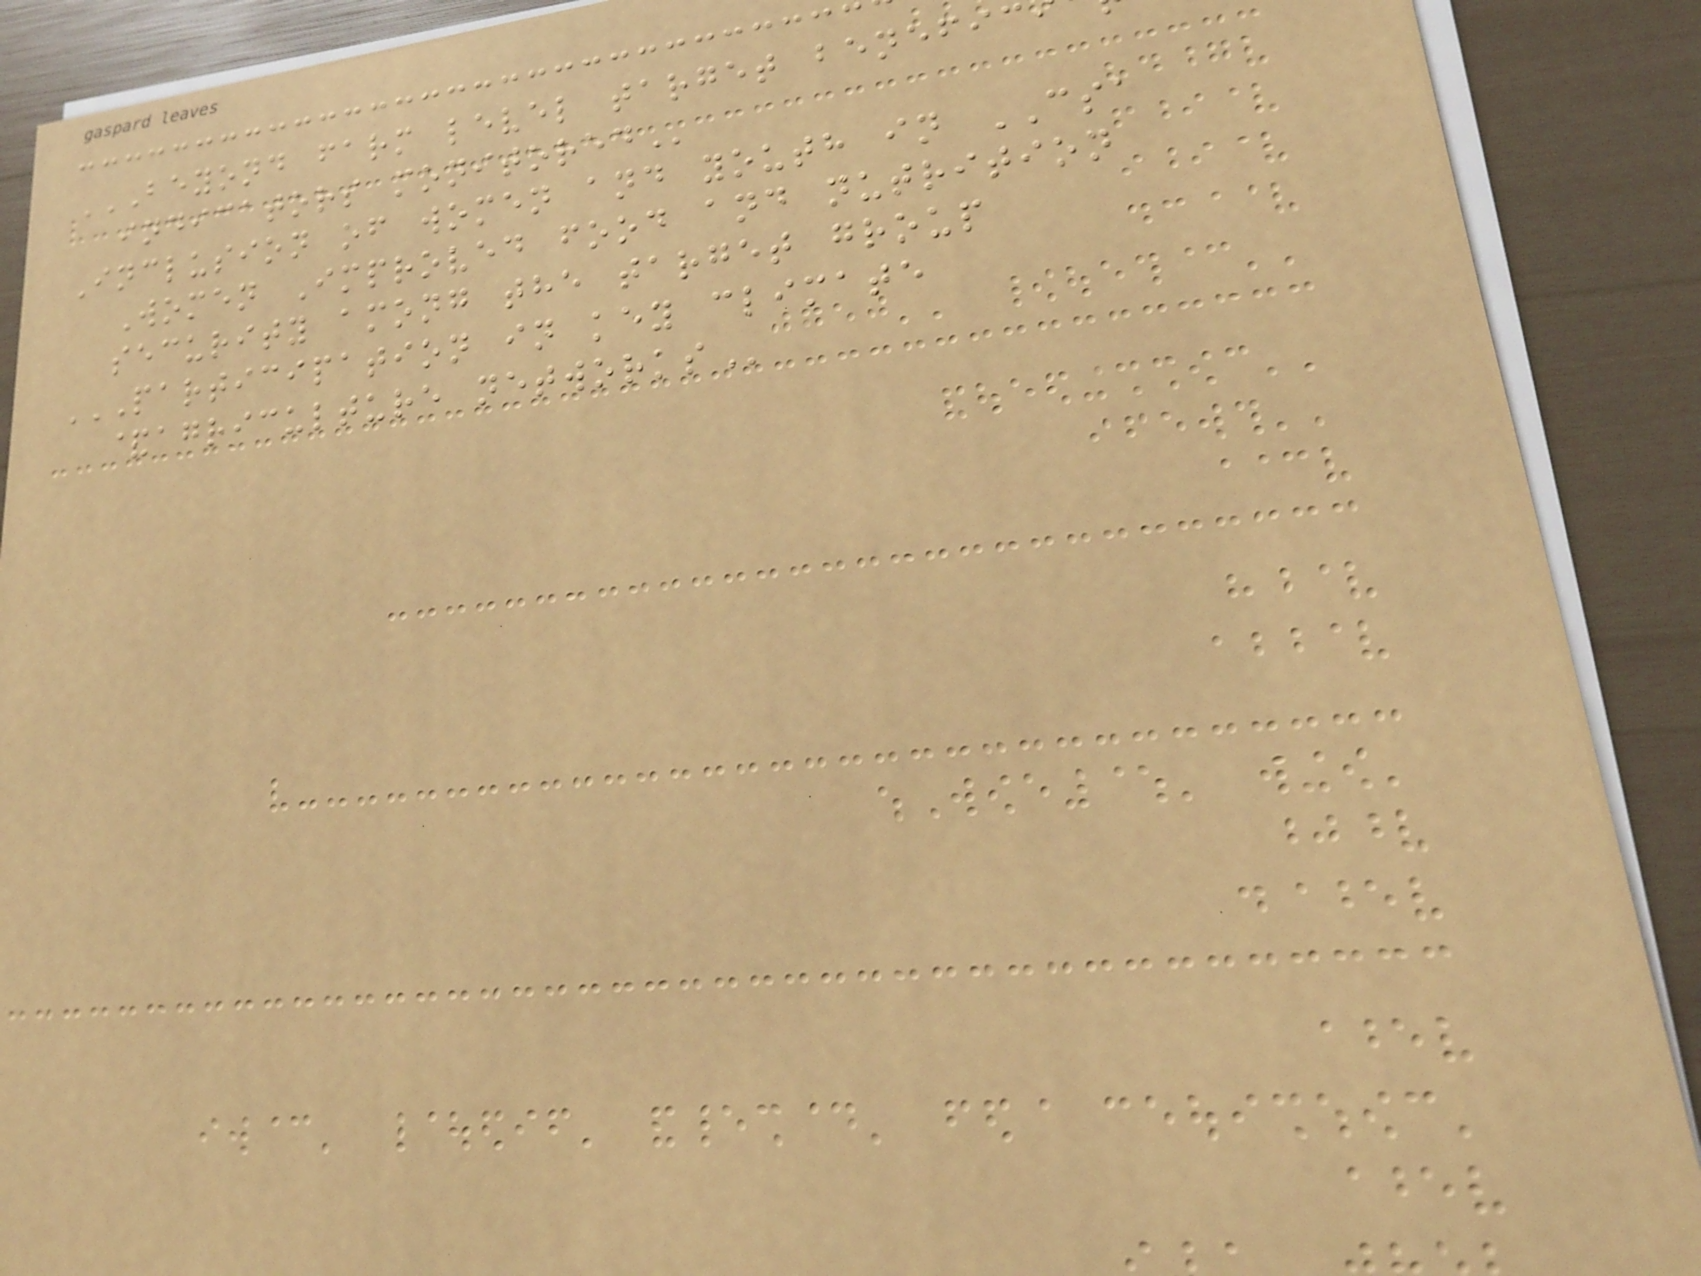indicators
Inclusion of women and youth in CSA
Women Improved food and nutrition
security among the target group
PARTICIPATION IN KEY CLIMATE
&agriculture
